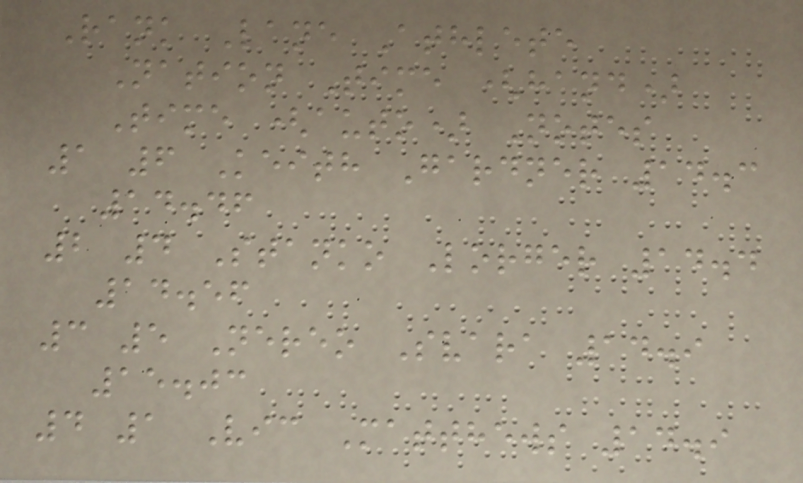Rank Lane Athlete
Nation Time (hand)
Time (auto) Notes
1 6 Keith Gardner 14.3
14.46
2 4 Stanko Lorger 14.4
14.56
3 5 Nereo Svara 14.9
15.03
4 1 Vic Matthews 14.9
